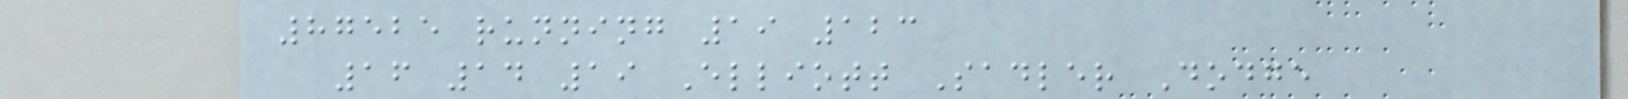87525 running 19 123
16 14 19 Elliott Sadler Dodge
